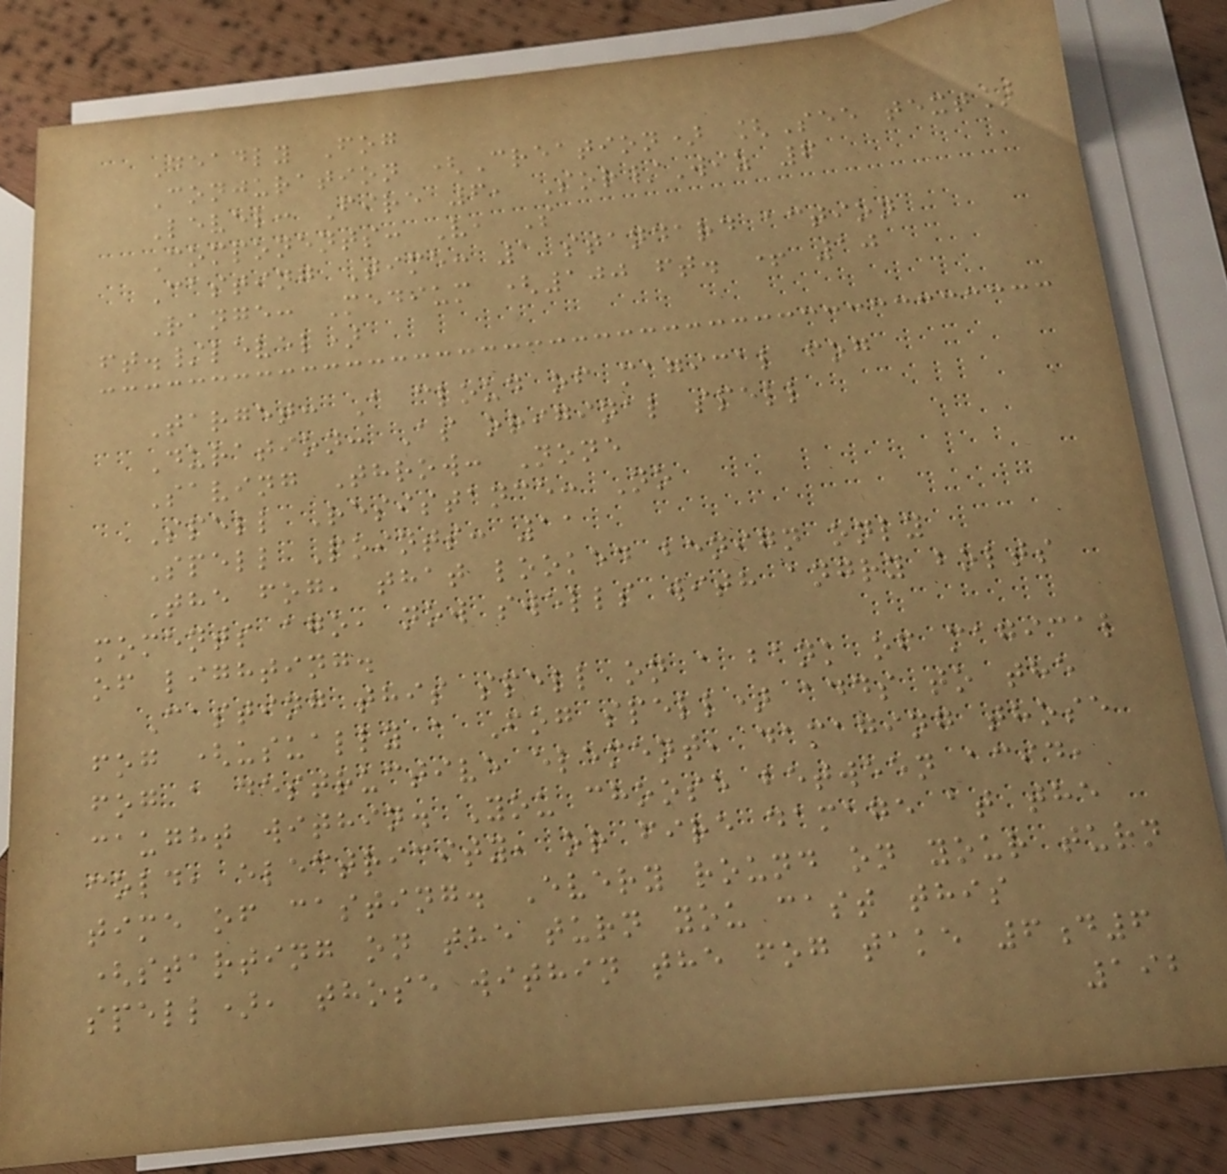Deadly Fog
Conjuration (Creation) [See text]
Level: Fire 6, Sor/Wiz 6
Components: V, S
Casting Time: 1 standard action
Range: Medium (100 ft. + 10
ft./level)
Target: A cloud of magical fog
Duration: As original spell
Saving Throw: None
Spell Resistance: No
Spell Points: 11
The fog, that looked benign only
moments ago, now swells with angry bolts
of lighting.
Casting this spell on a bank of magical
fog (usually a Fog spell) adds to the
fog a destructive element, damaging those
caught within. You choose between acid,
cold, electricity, or fire damage at the
time of casting. Every round on your turn
(starting on the turn you cast this
spell), those within the fog take 6d6
192
